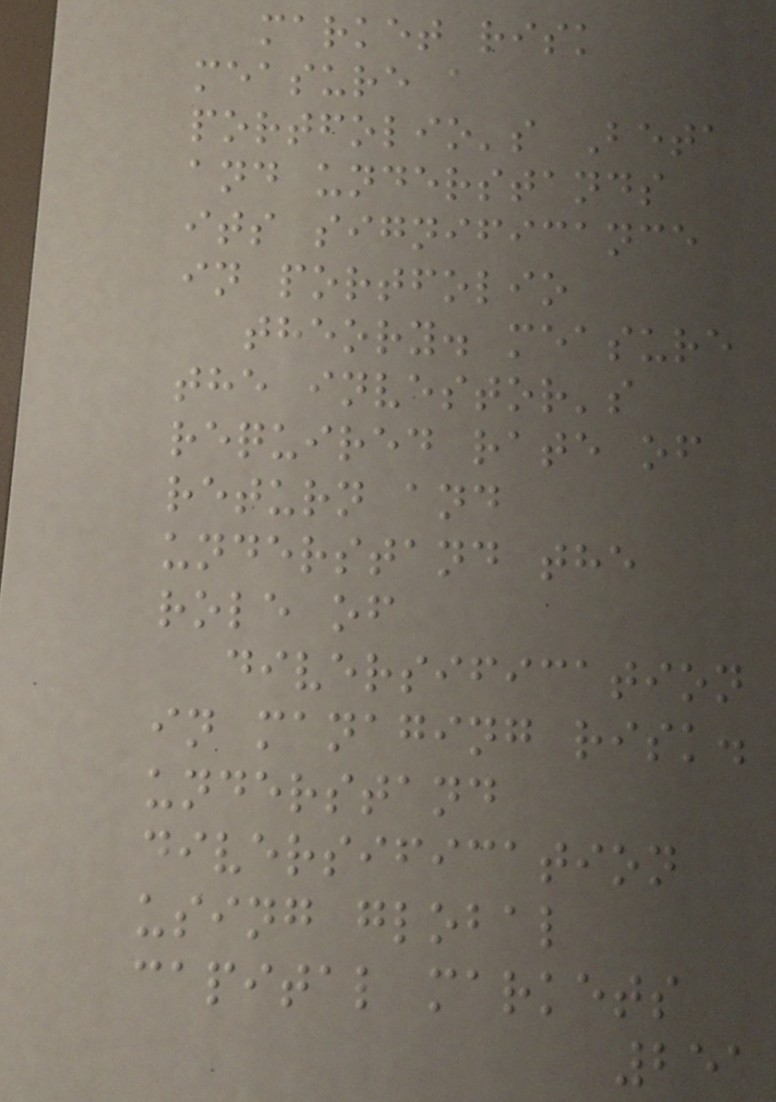market risk
measure a
portfolio's Beta
and understands
its significance
in portfolio
theory. measure
the investor's
required rate of
return and
understand the
role of
diversification
in managing risk.
understand
diversification
using global
capital markets
251
